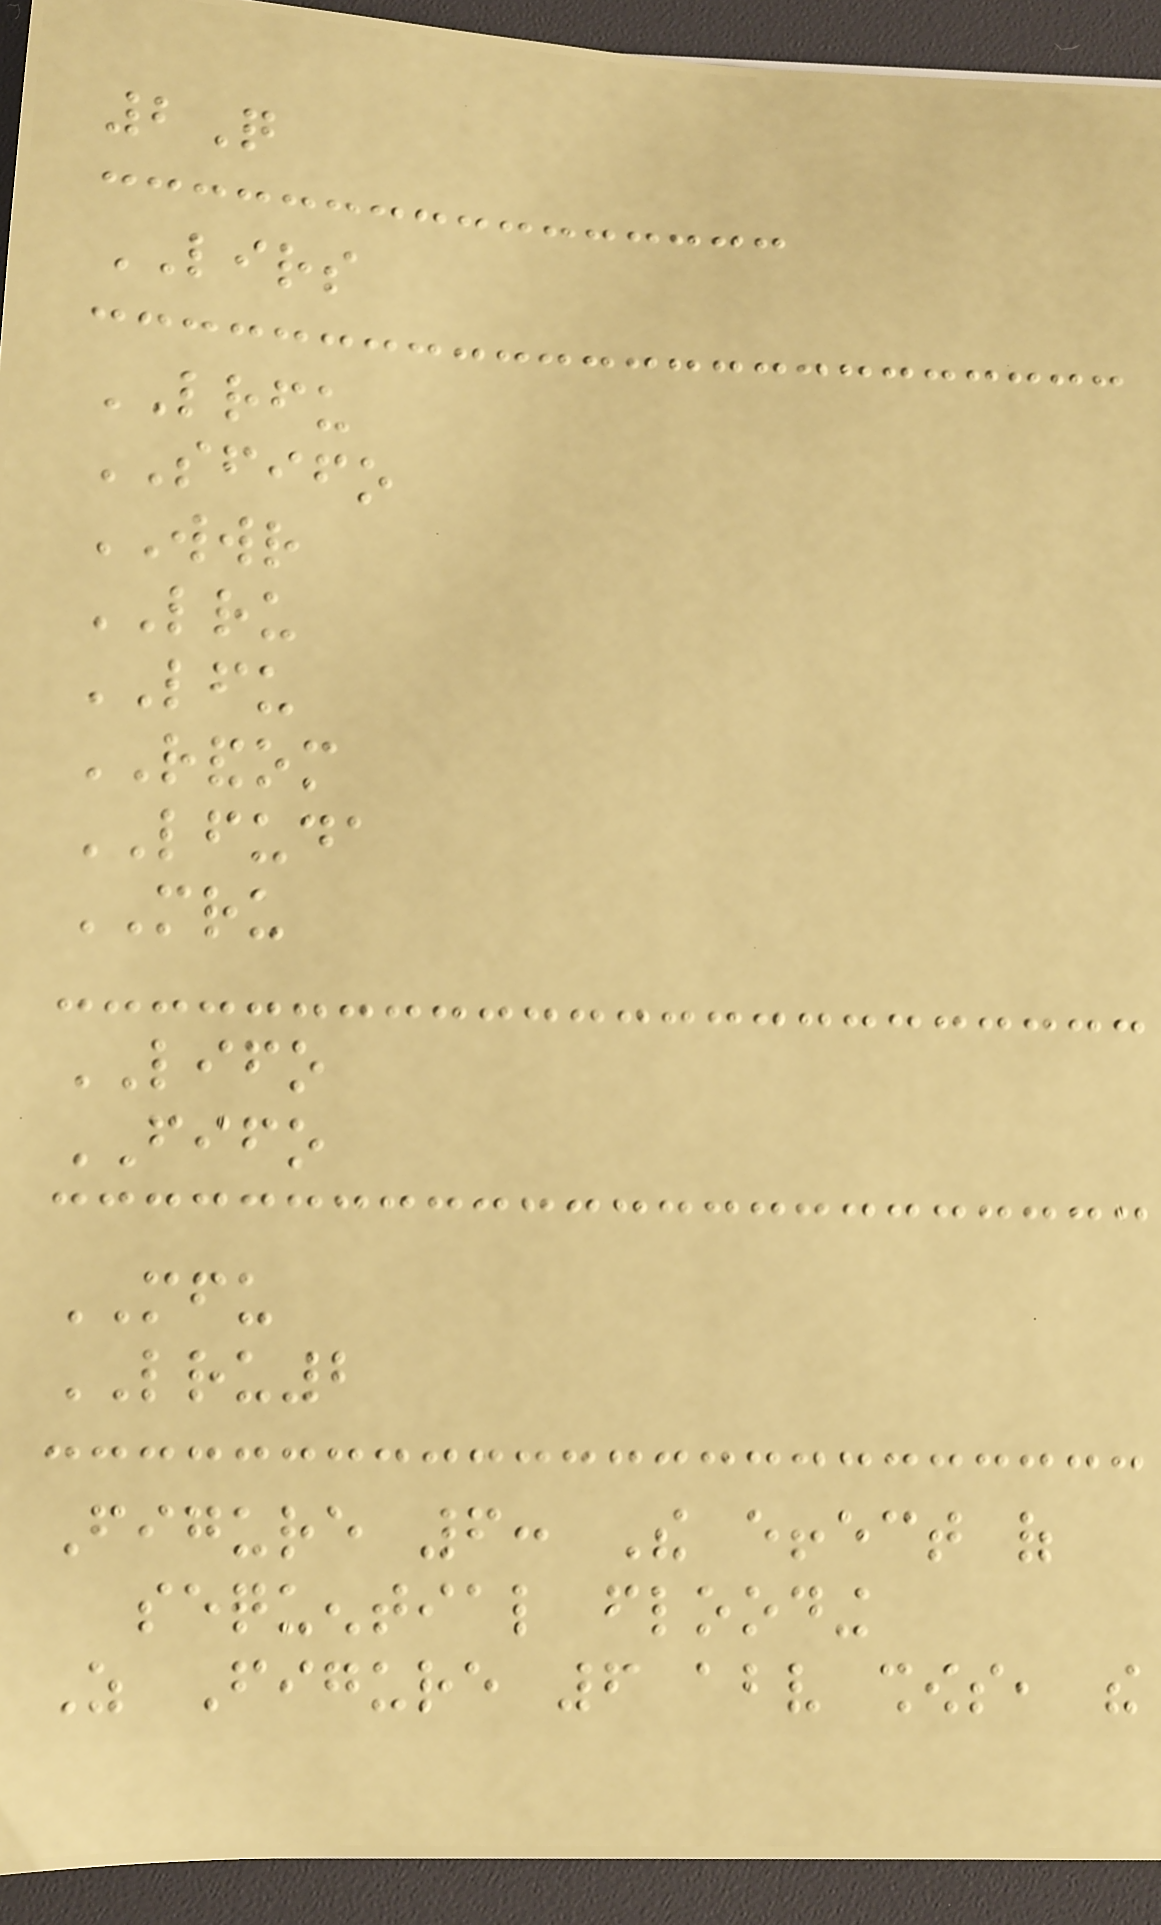2Q
LIRS
LRFU
SFIFO
WWR
LRU
LFU
RANDOM
LFUDA
MRU
LIFO
FIFO
MFU
LRU2
Figure 6: The effect of
sequential flooding
As Figure 6 above shows, the
